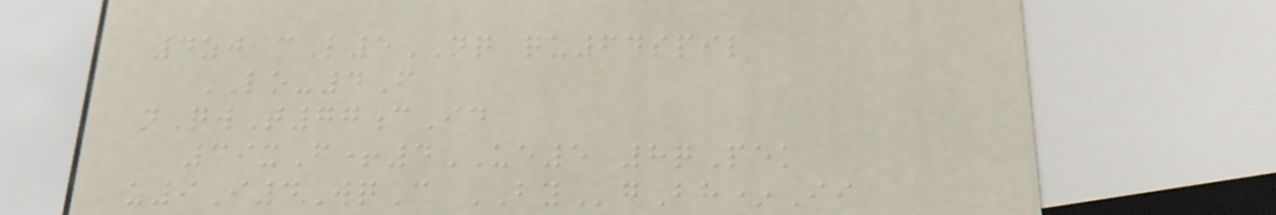4zj cL5NQ qu64spil
LO-4F
nQwT77cId
39xF+4UE5 8qPek
u9I4WqC BYgBh*Ii
